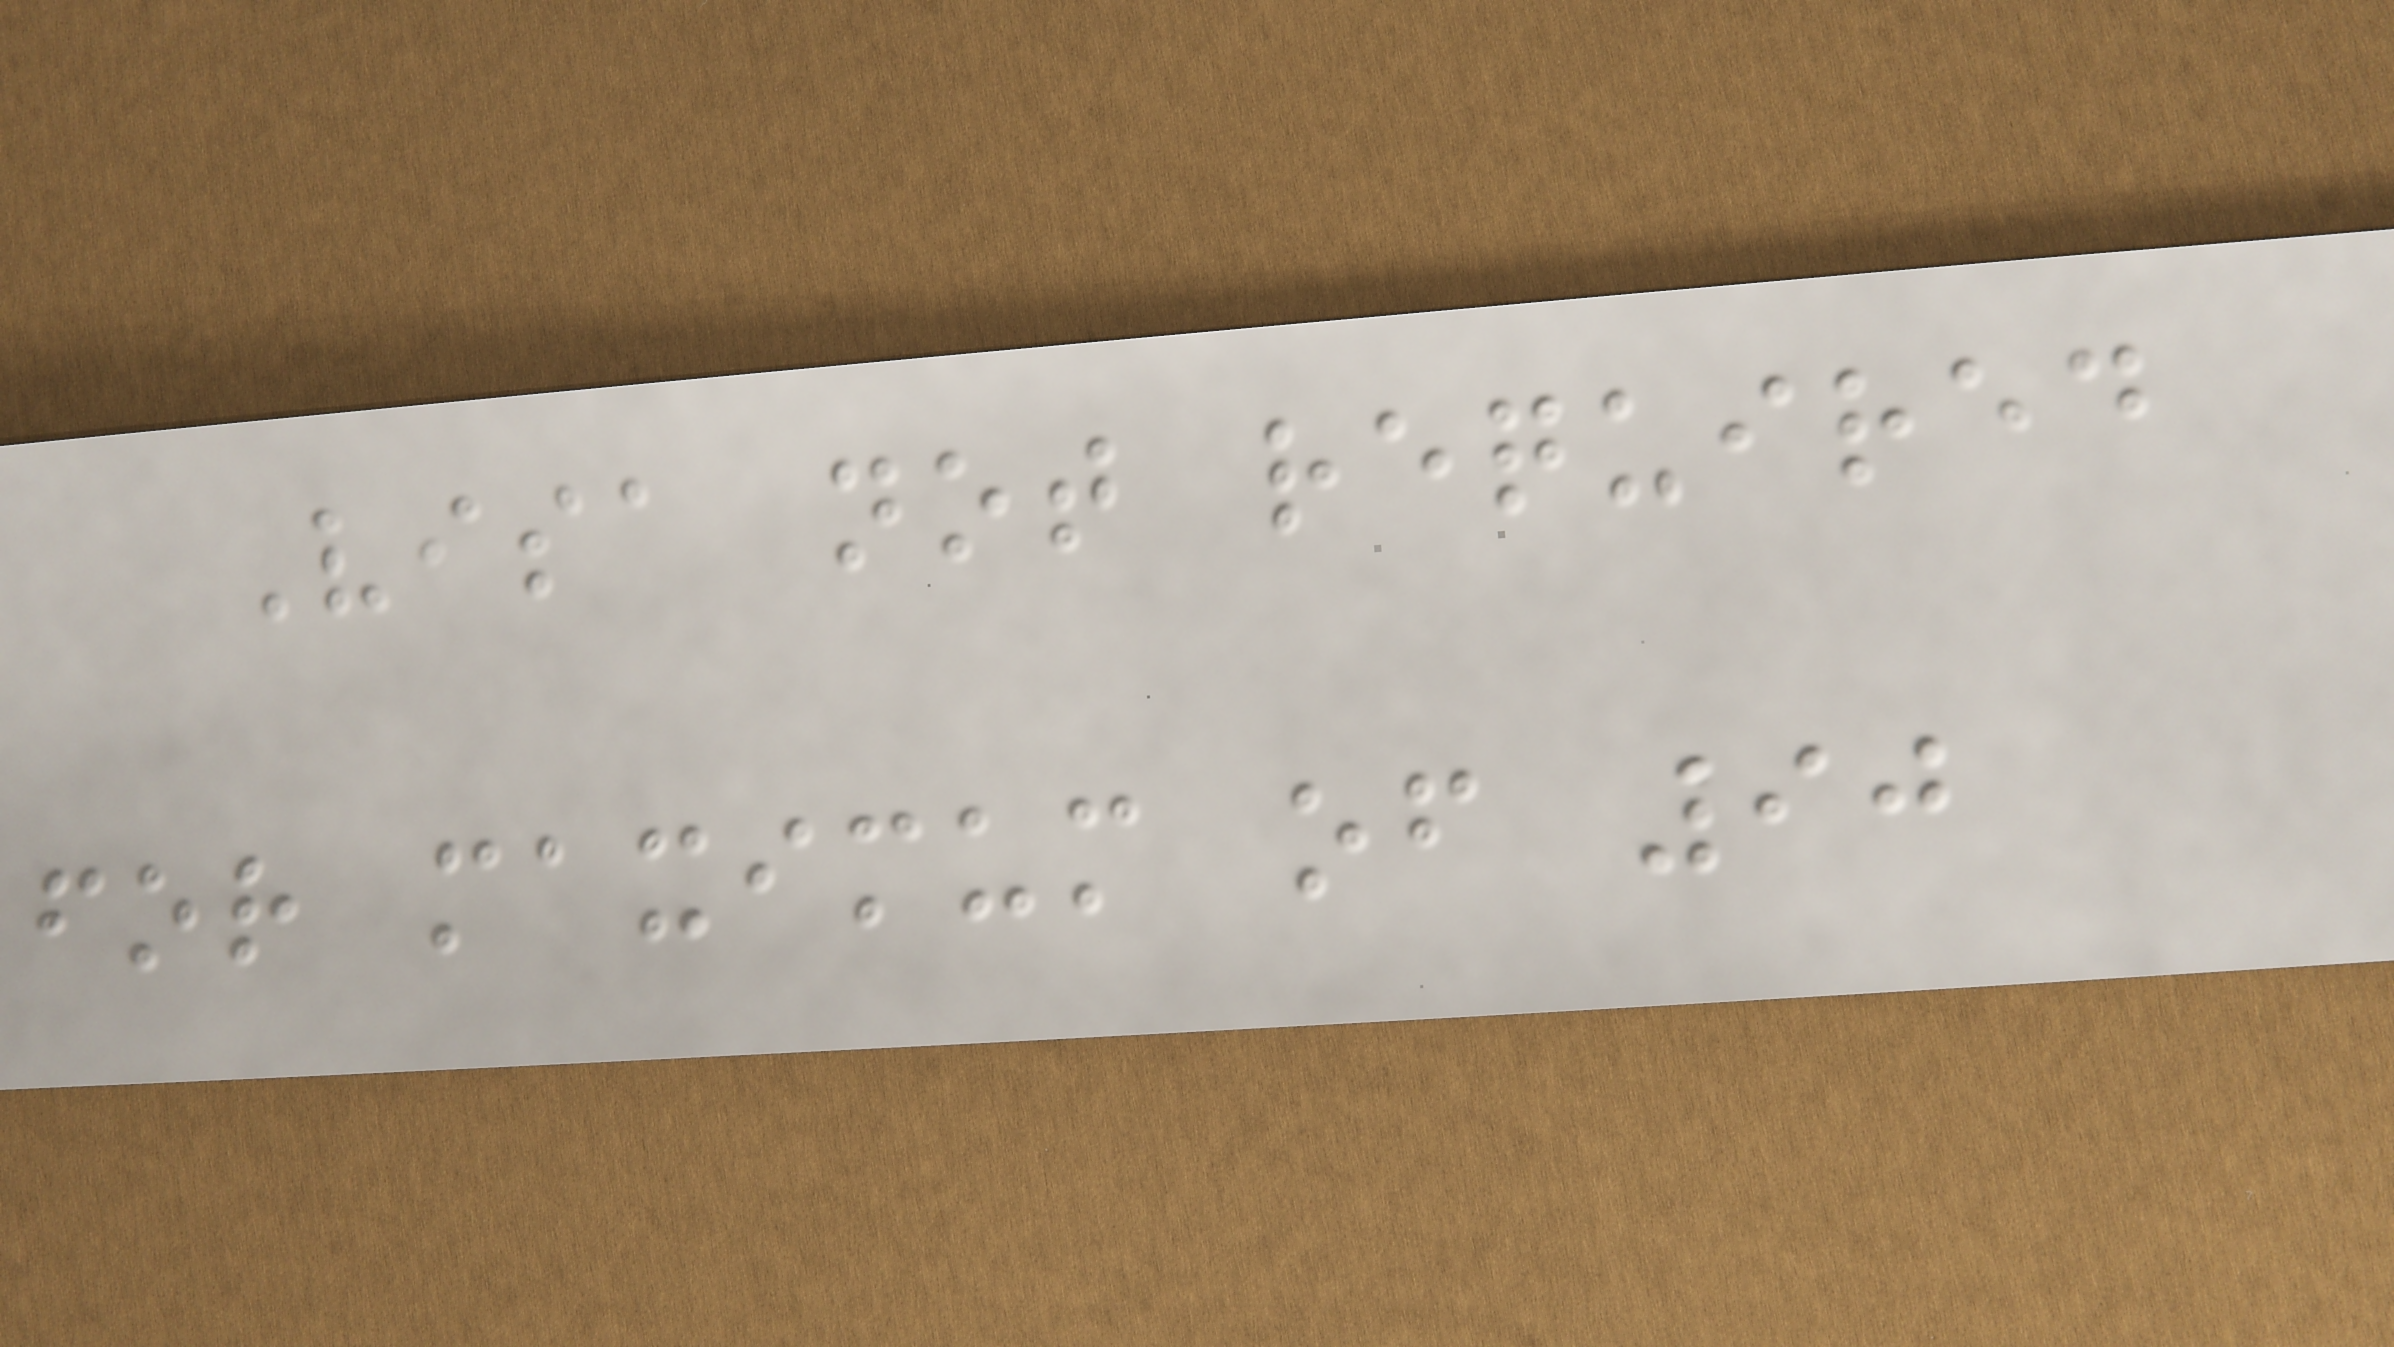Visa not required
for maximum of 90
